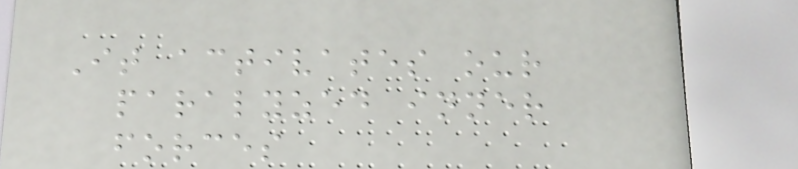It activates our
paralyzed inner
forces
